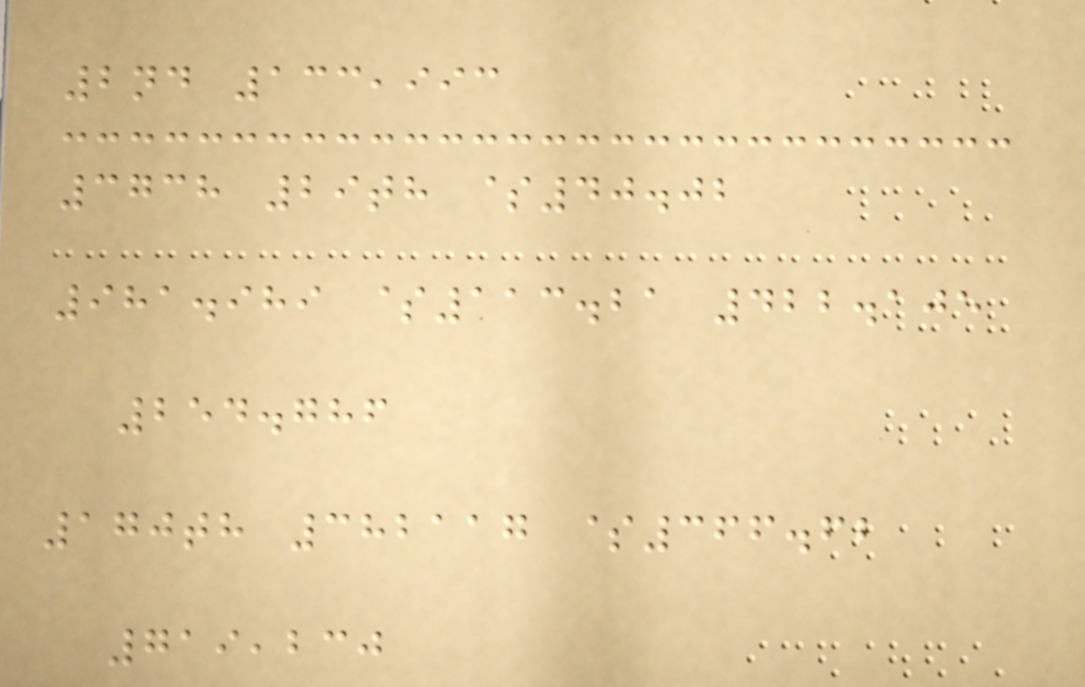2nd 133,993
3738 29th $40.02
981.989 $113.21 422.105
254.786
170th 382117 $366.62
719,230
